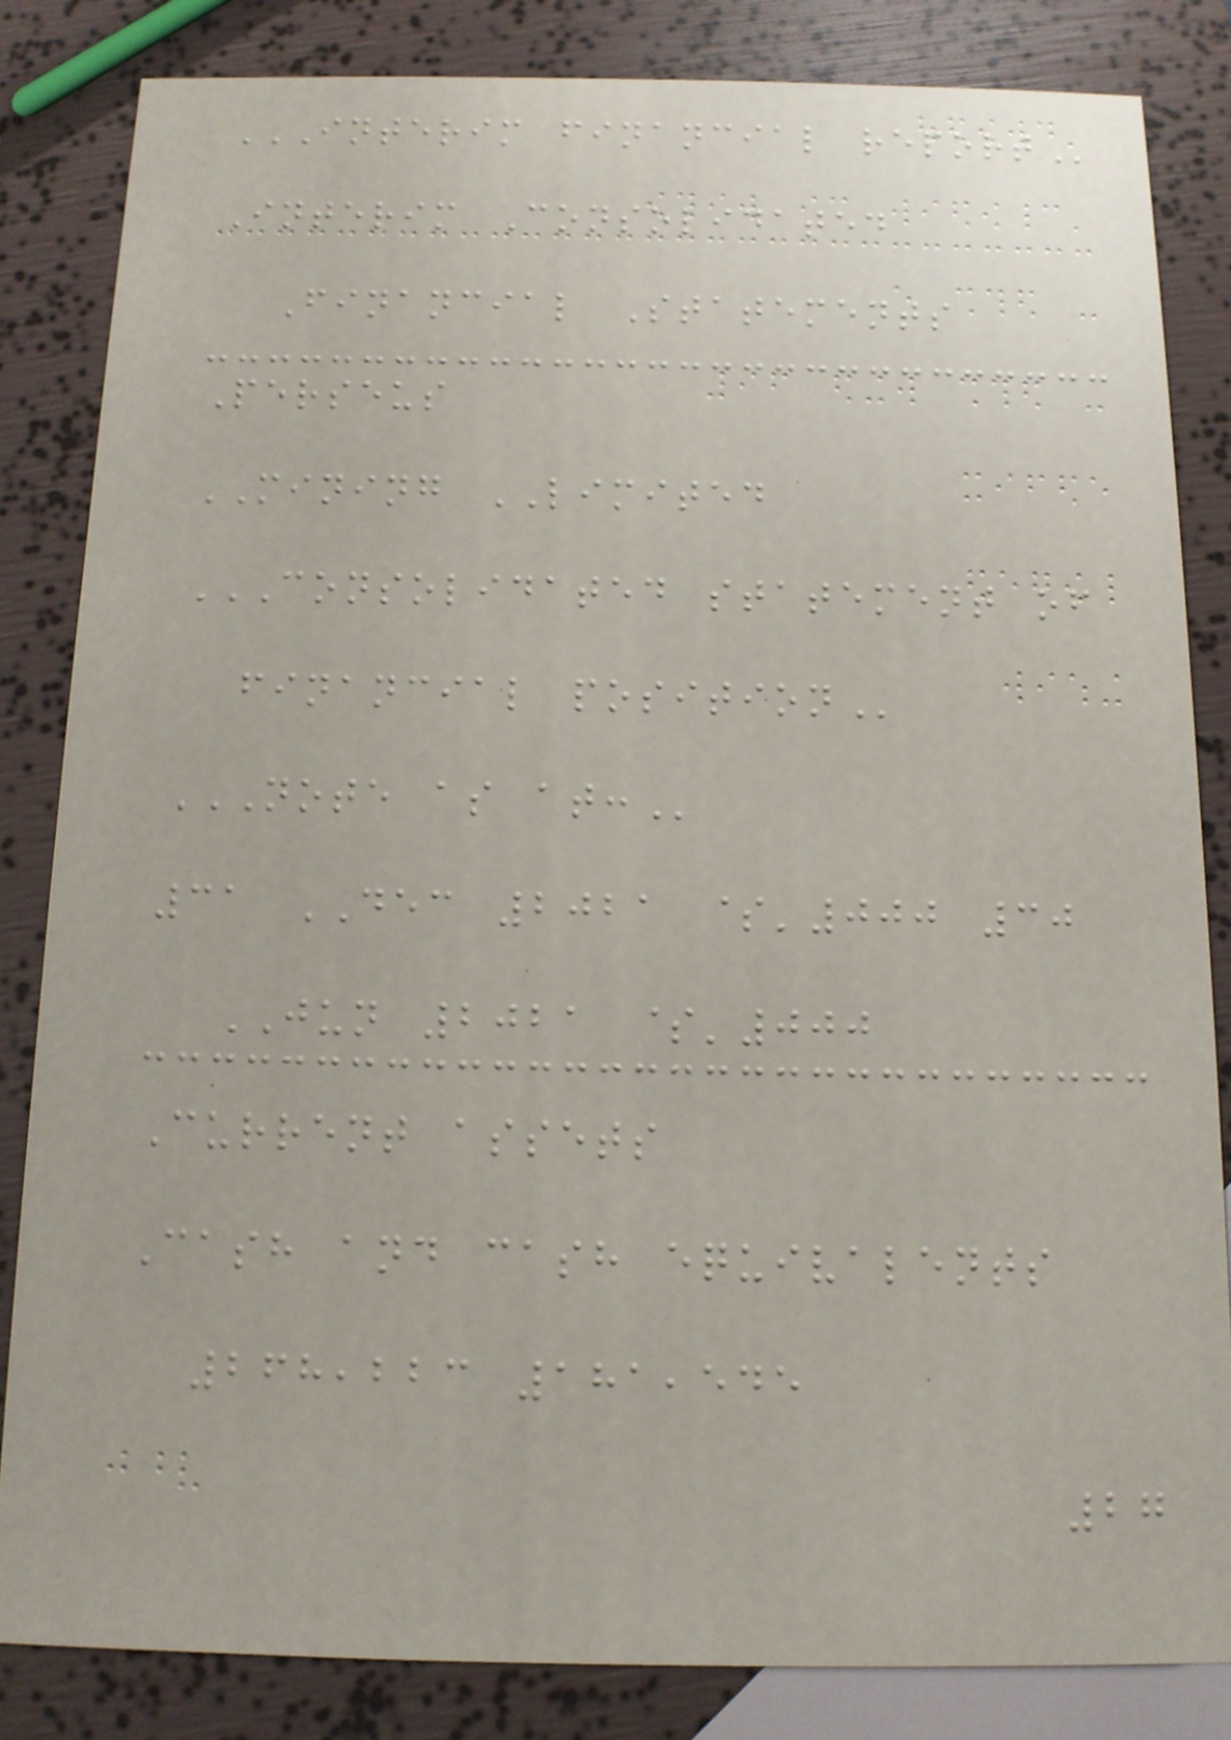INTERIM FINANCIAL REPORT
Interim Consolidated
Financial Statements
Perseus
MINING LIMITED
CONSOLIDATED STATEMENT OF
FINANCIAL POSITION
NOTE AS AT:
31 DEC 2021 $'000 30
JUN 2021 $'000
Current assets
Cash and cash equivalents
268,223 181,545
27
